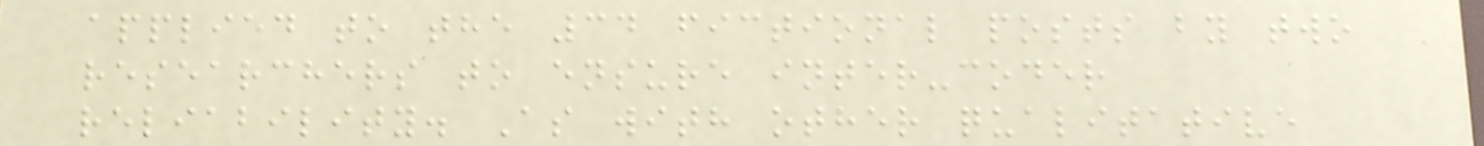applied to the 34 fictional posts by two
researchers to ensure inter-coder
reliability. As with other qualitative
